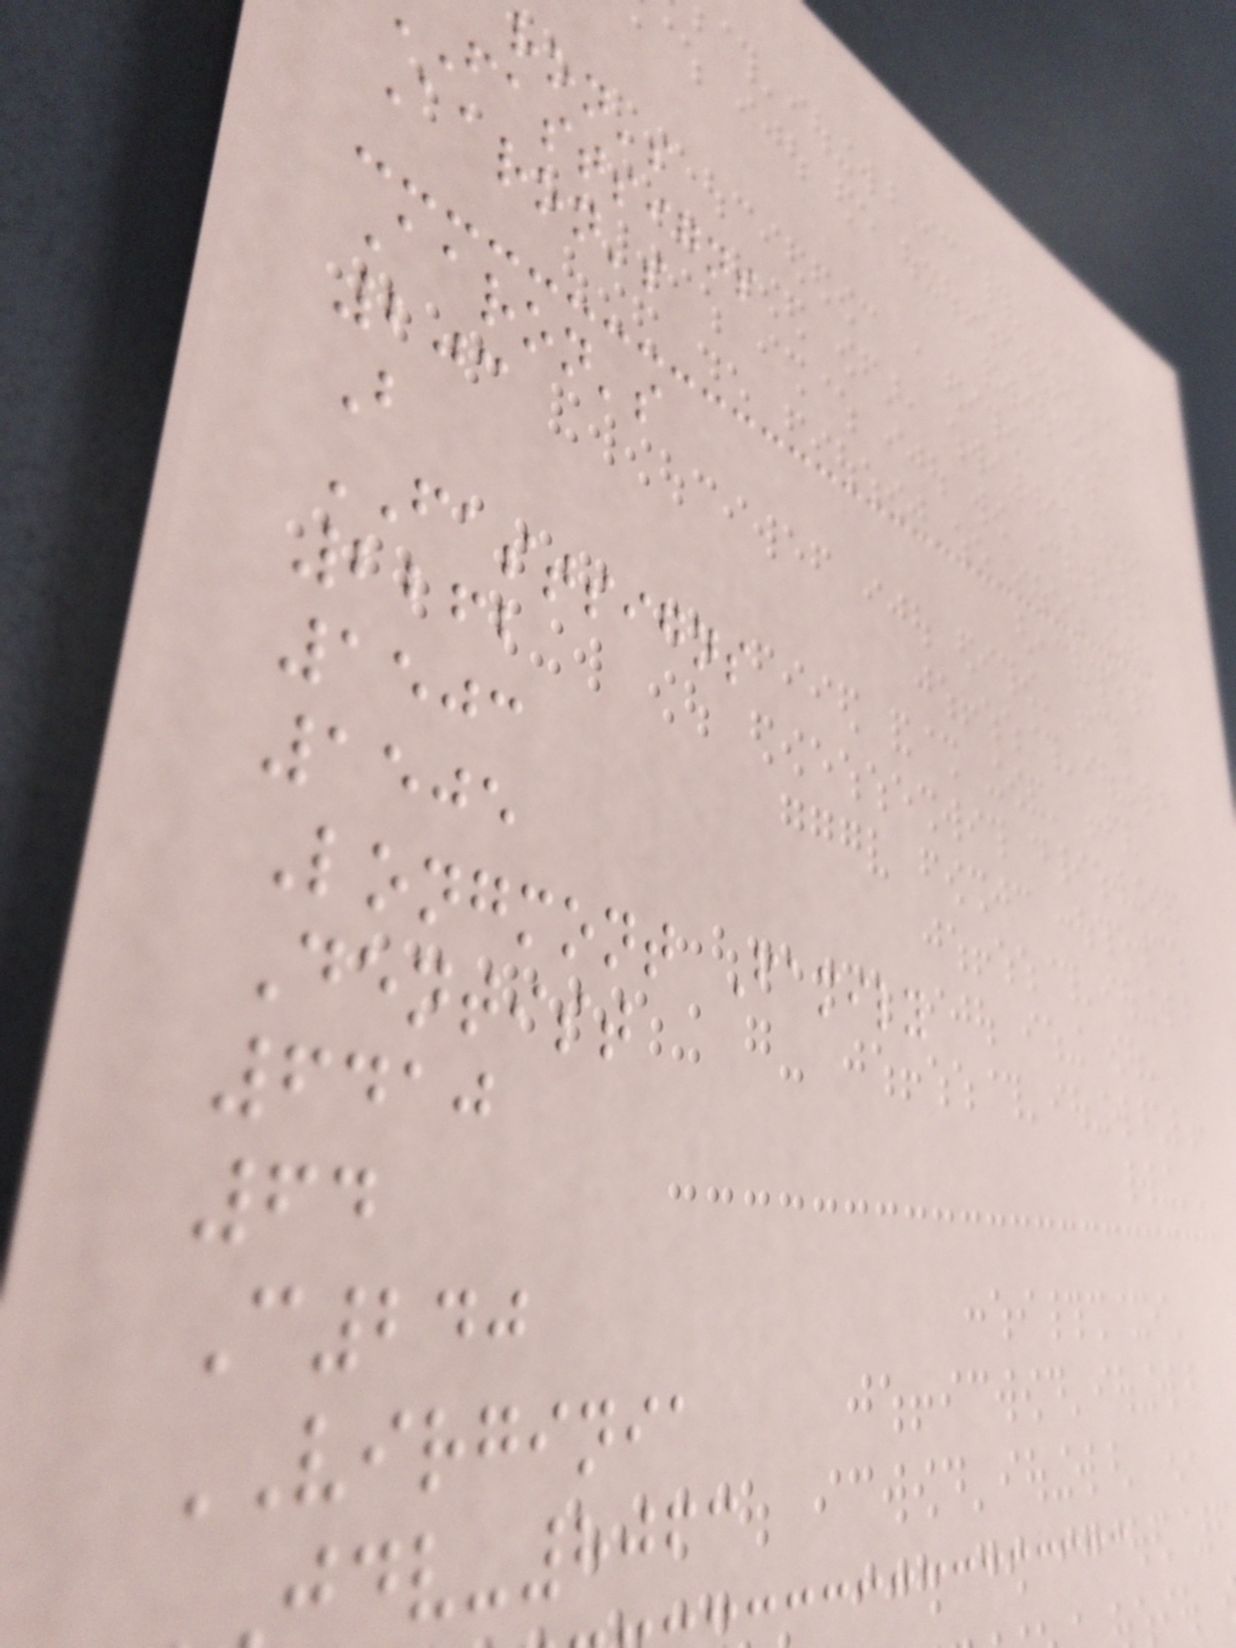ron's
fastsigns
Aaron's
Aaron's
203
B
FASTSIGNS
2262
1503
1505
Longmont Family
Dentist
6410
64
C240
VIRGINIA
jdv-8063
